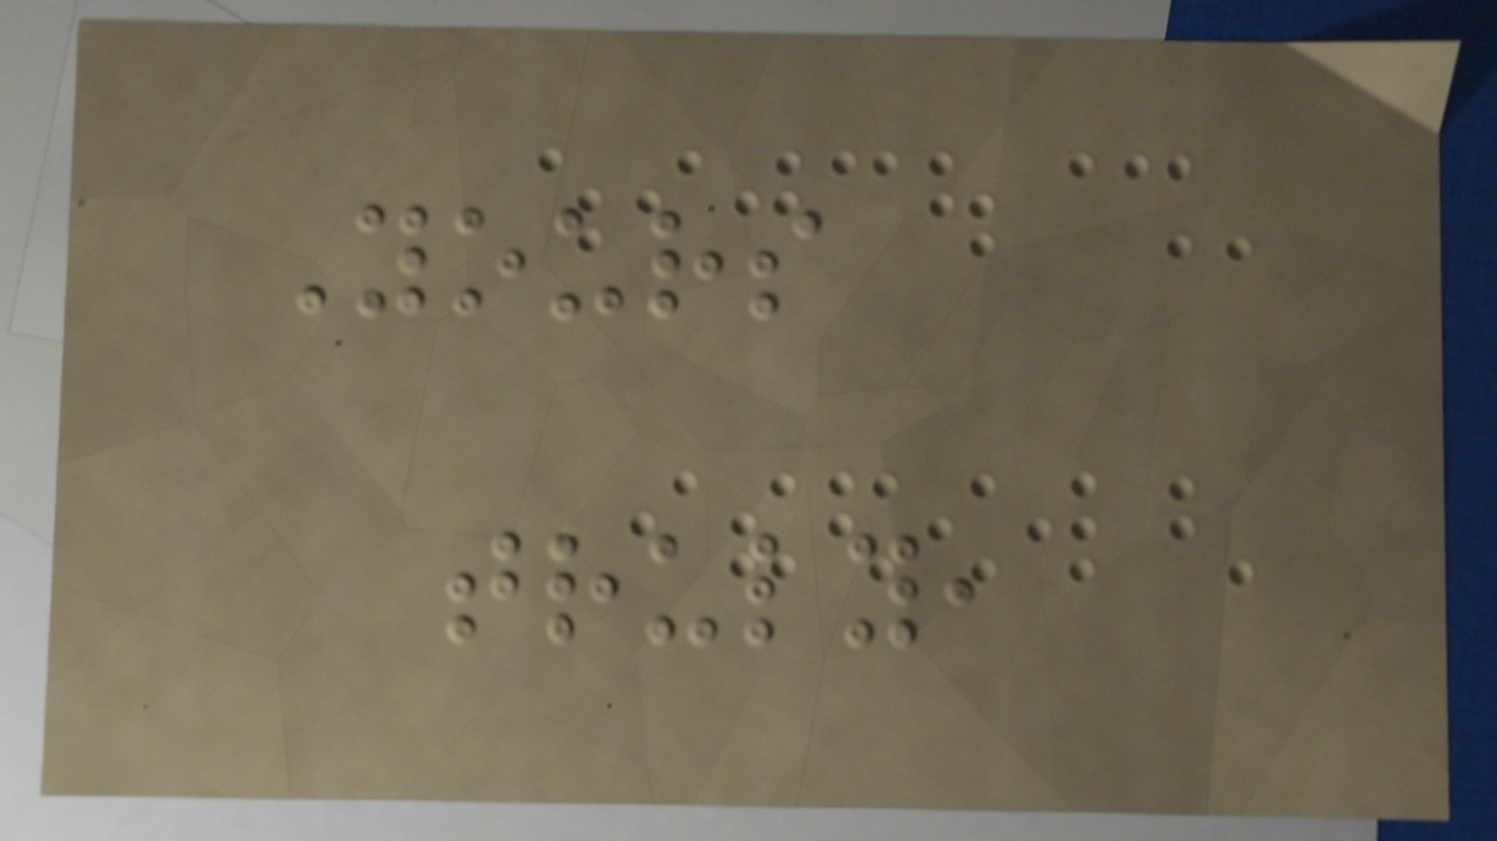Yours
truly,
